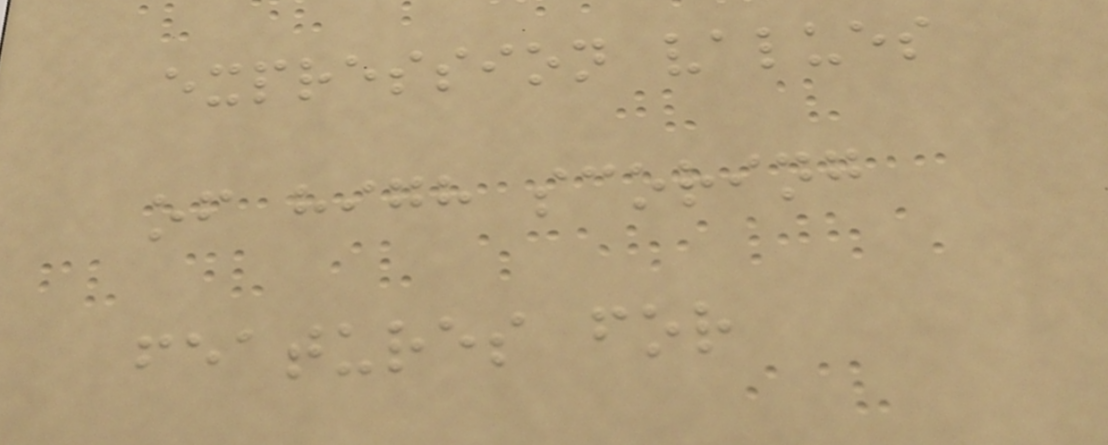expression values
of high scoring
features for
